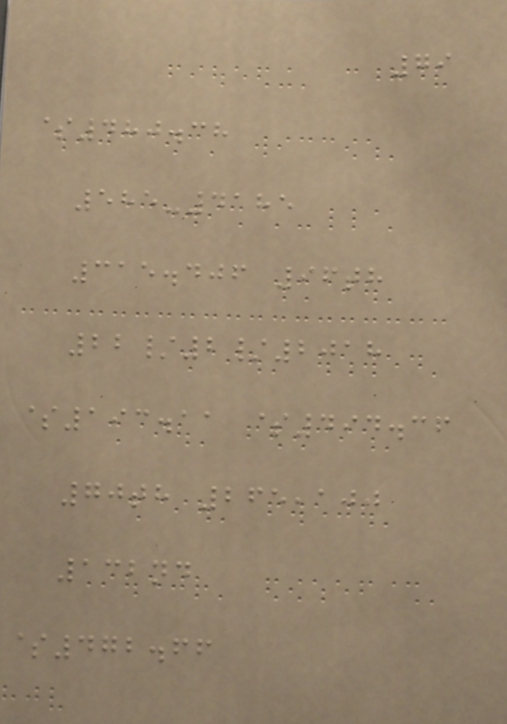79
$480.38
585-4185
315.406 96th
22/2/2018
$193.11 $494.36
70th 265,100
132nd
$472.66
